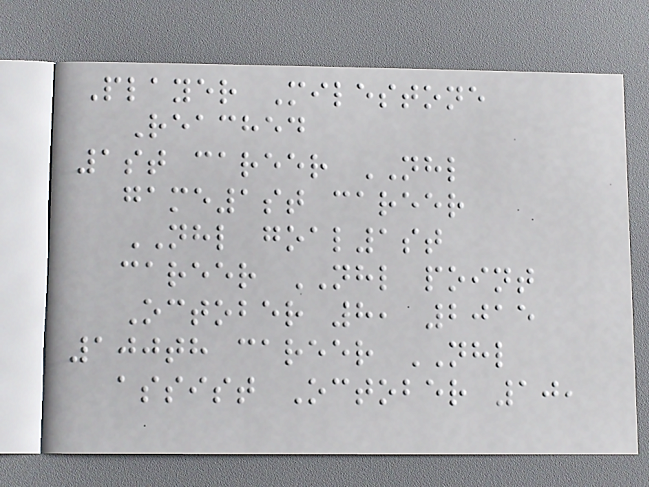Player Milestone
Reached
1st career NHL
game1st career
NHL goal1st
career NHL point
October 8, 2015
100th career NHL
assist October 10,
